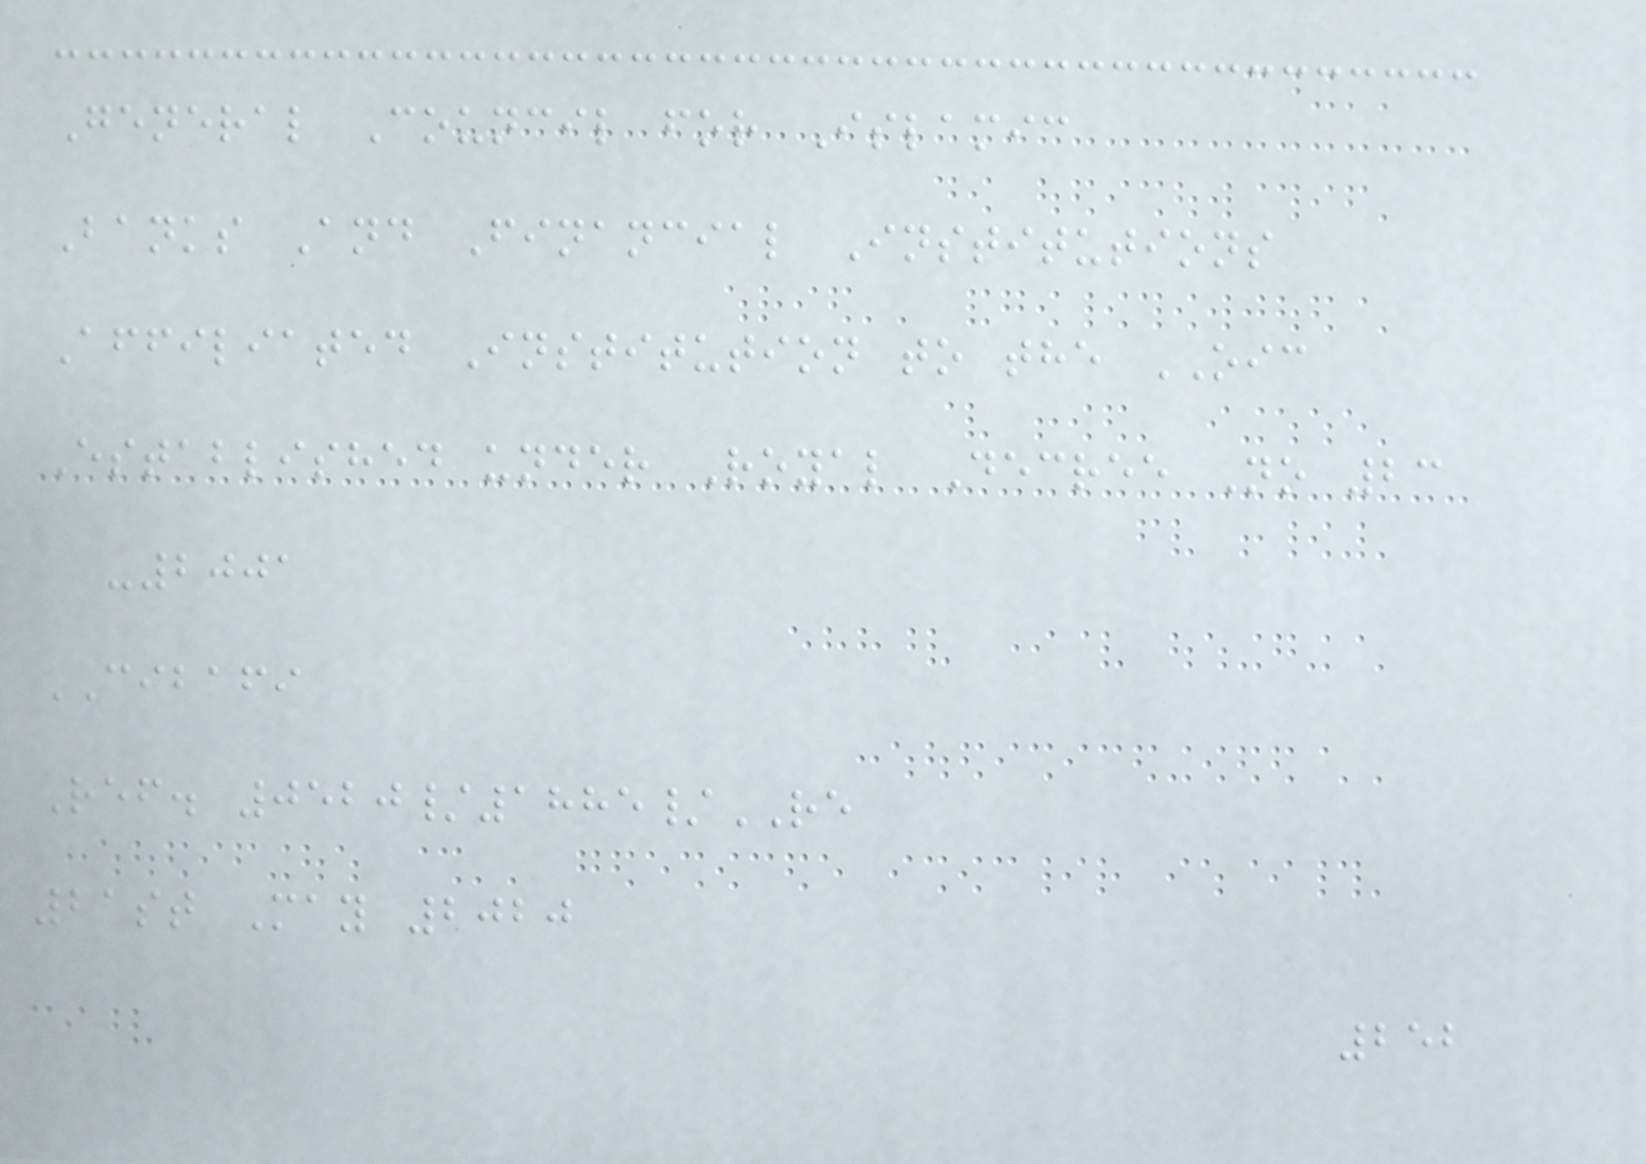General Council for Islamic
Banks And Financial Institutions
Affiliated Institution to the OIC
Established under Royal Decree No 23
-2001
CIBAFI
Ref. 0520/1885/RE
21st May 2020
252
